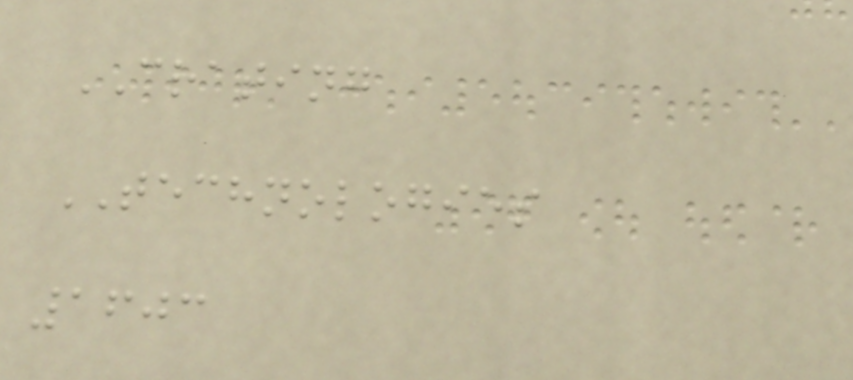CRATING
TECHNOLOGIES
1603
